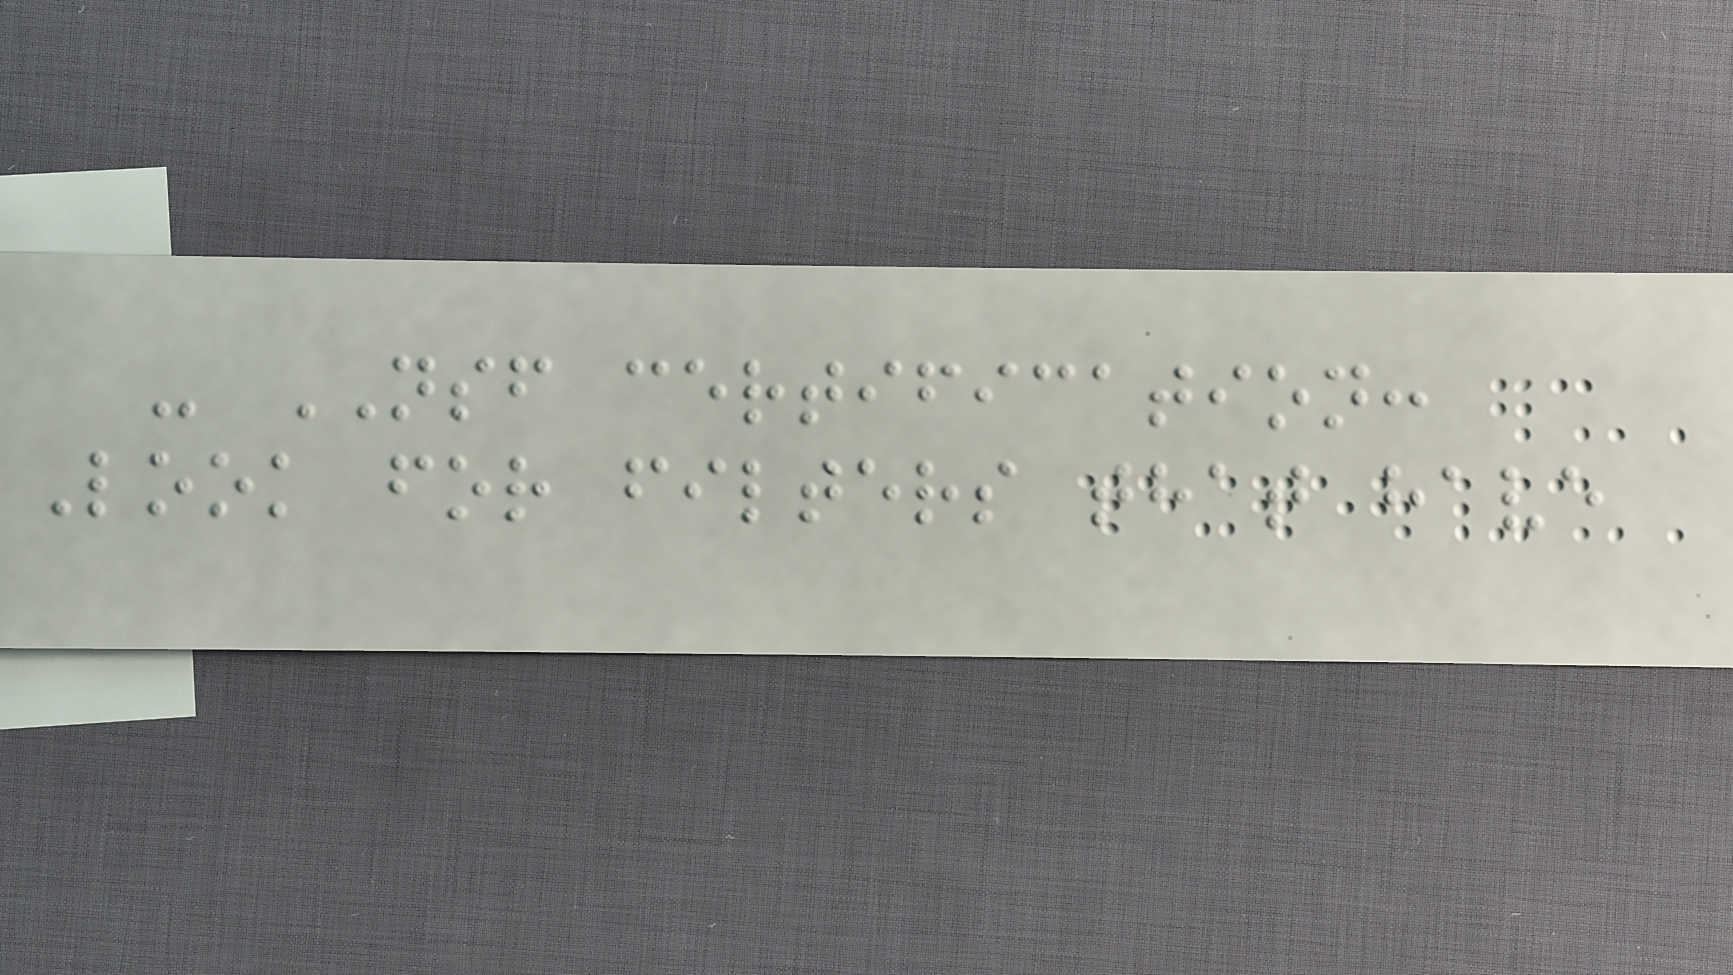- NSF certification:
Look for filters that have
